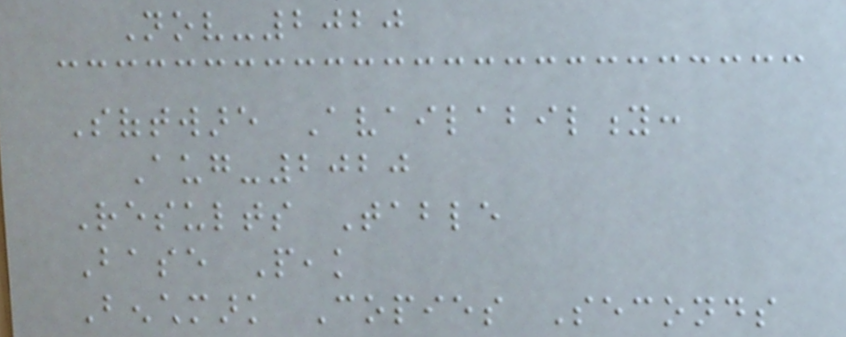Nov-2020
Software Availability:
Aug-2020
Results Table
Base Peak
Benchmark Copies Seconds
